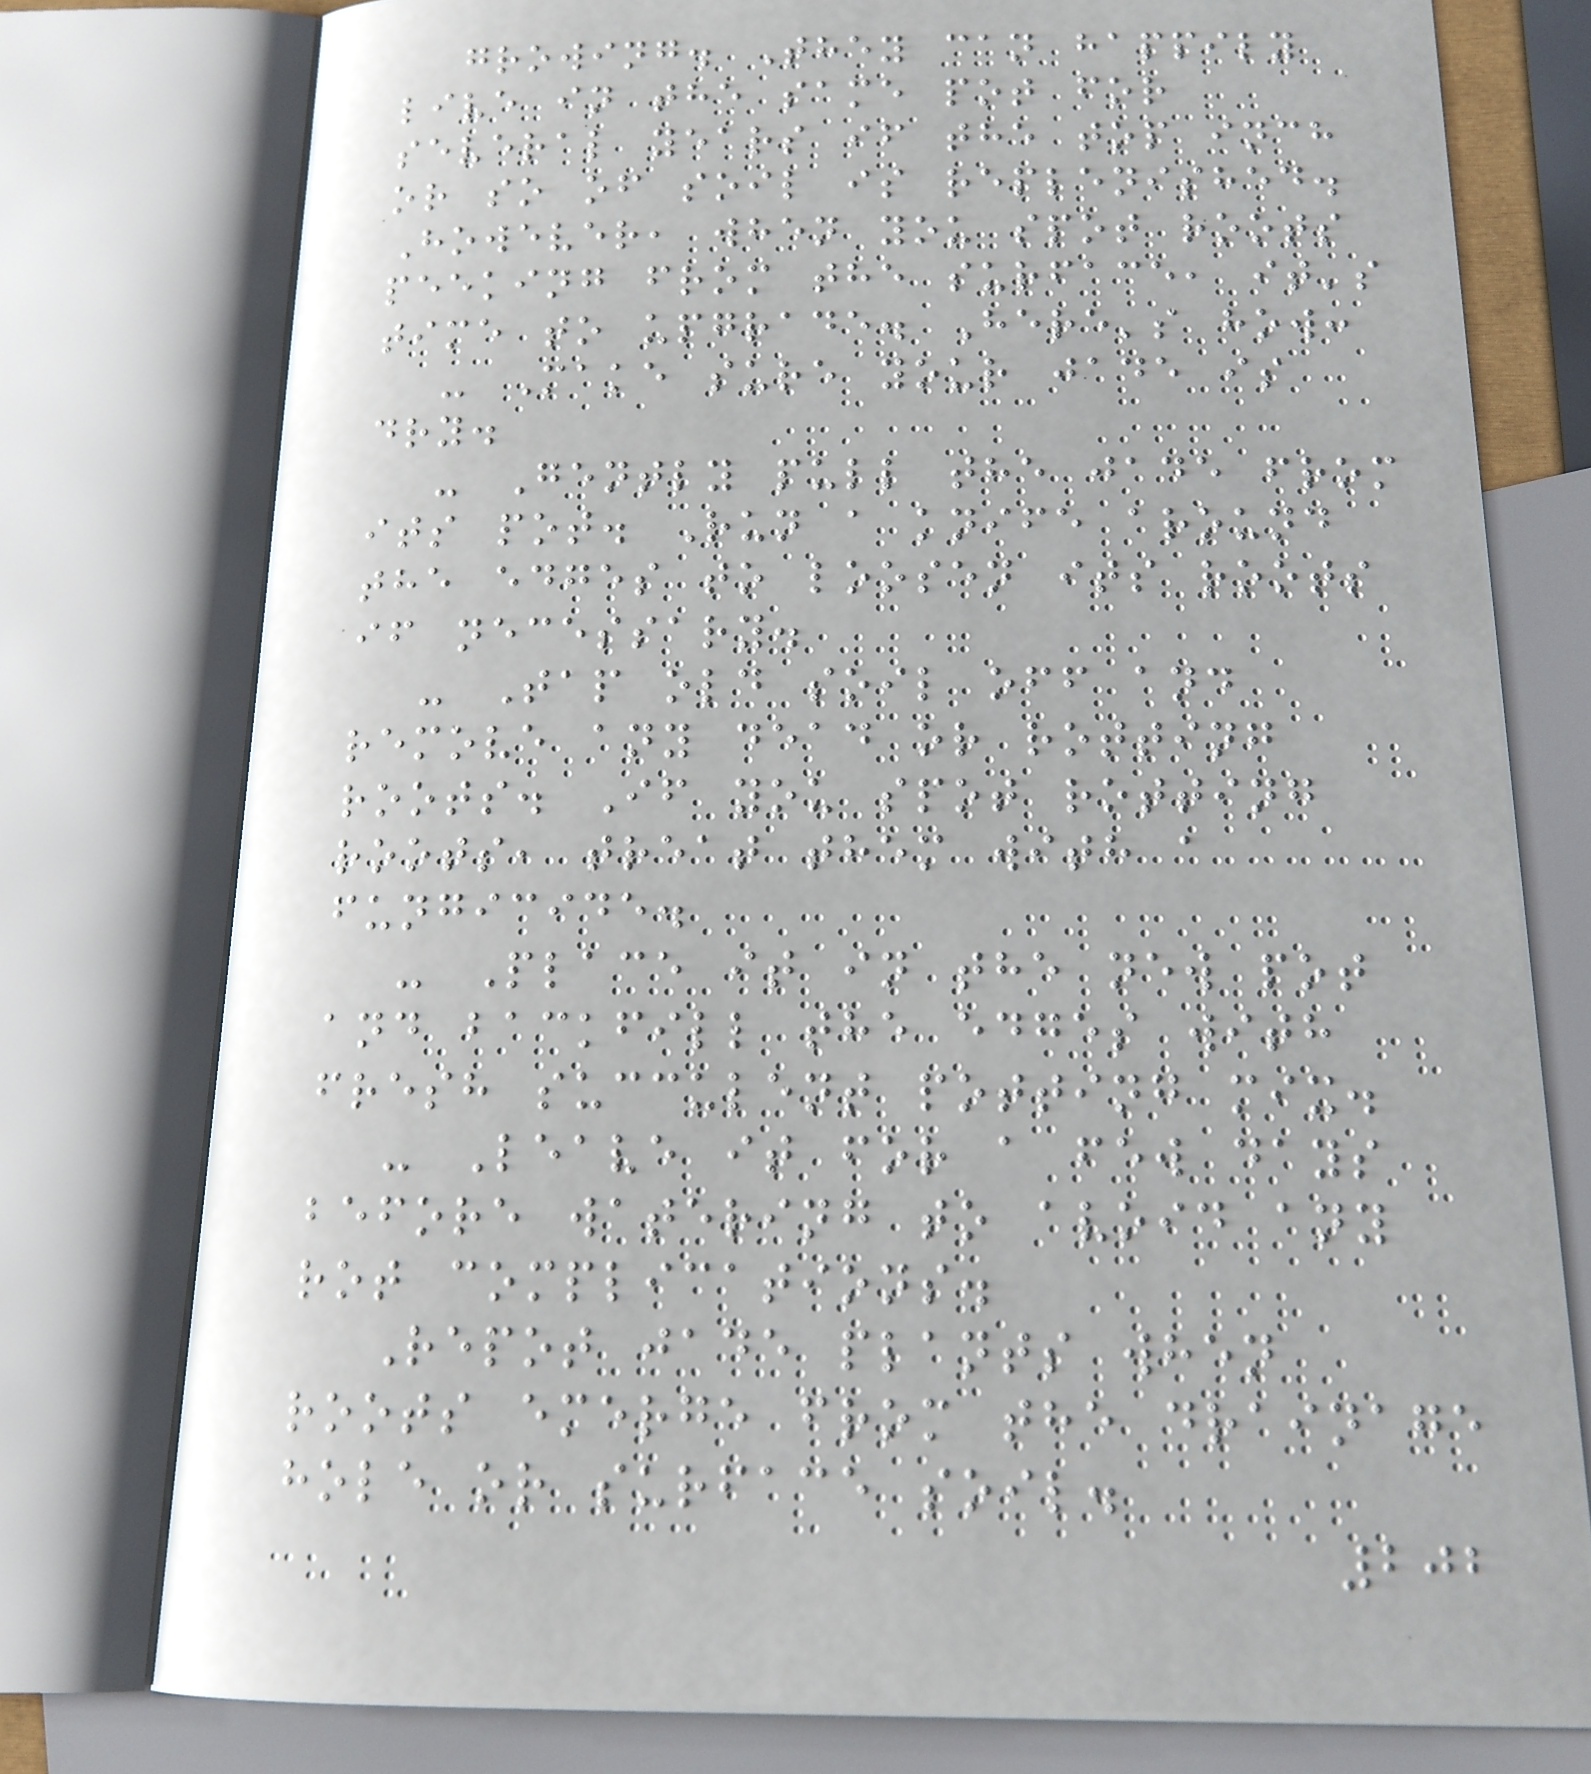growing. They can happily
live in the same pot for
several years if the top inch
or so of soil is replenished.
However, when you spot roots
peeking from the surface, it's
time to upgrade. Here's how:
- Make sure your jade is
dry.
- Gently pull the jade from
its pot. Run a knife around
the edges to loosen its roots
if necessary.
- Tap old soil off and
remove any dead or rotting
roots. If you spot rotting
roots, treat them with a
fungicide.
- Place it in the new pot
and backfill the edges with
fresh succulent potting mix.
- Leave it for a few days
before watering to avoid any
rot complications.
Repot jade plants when
roots emerge from the drainage
hole or surface soil.
202
